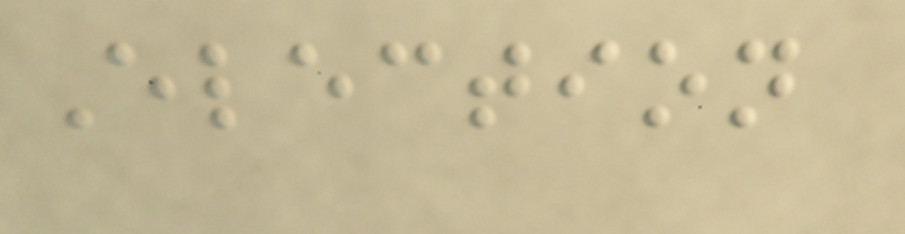Election
